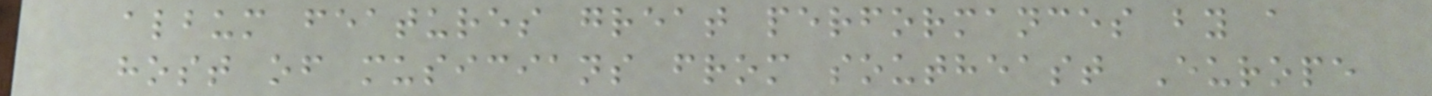album features great performances by a
host of musicians from southeast Europe
